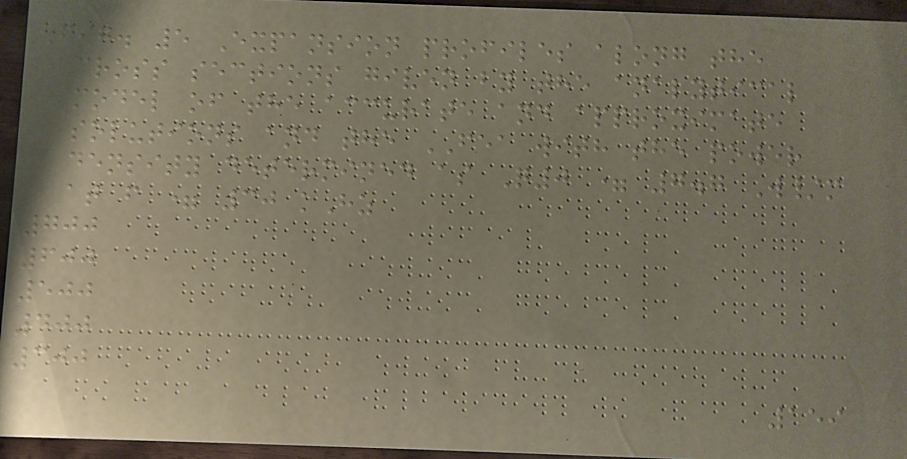Fig. 5 Expansion profiles along the
cross sections given by the analytical
model of the accurate and approximate
solutions and the FEA with the power
density determined as Q0 = 7.7 W/m
at f = 30 kHz
700
600
500
400
300
159
